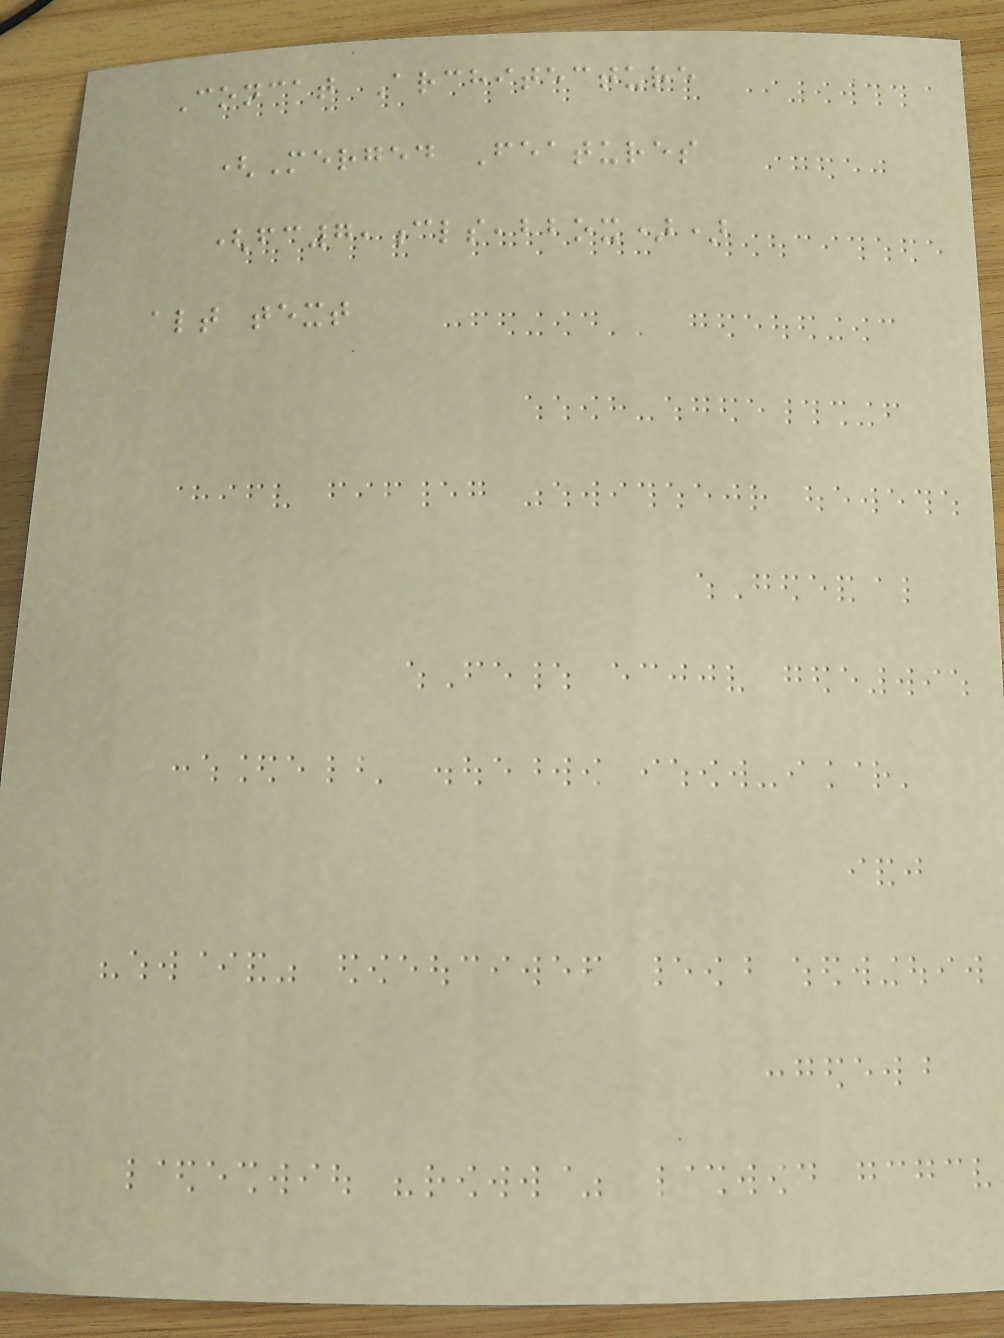Concat Architecture
(Merged Features
(fc7,cls,bbox))
alt text
